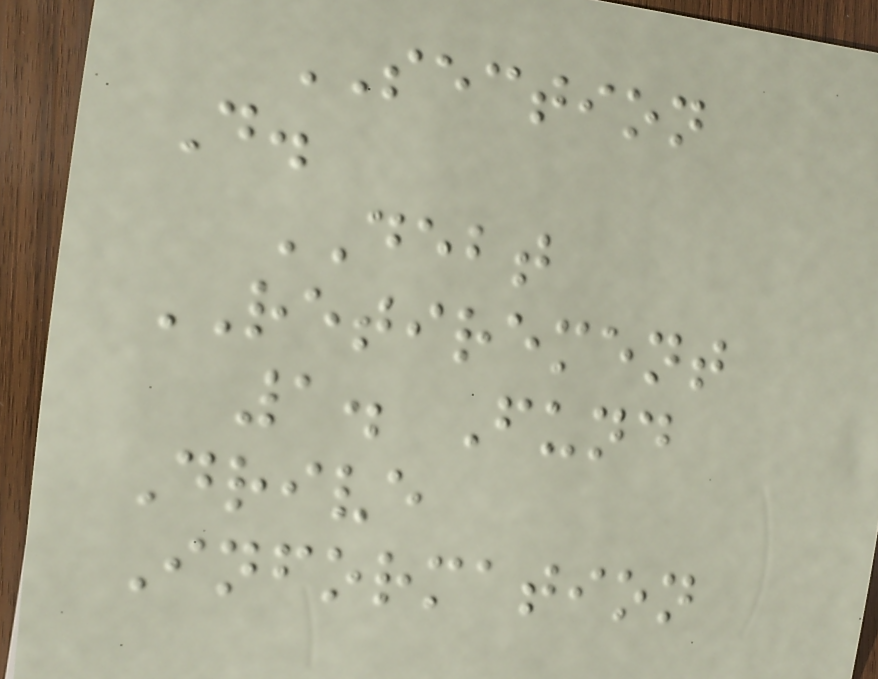SECTION
D.
DEBT
RETIREMENT
1. Fund
Drive
Information
